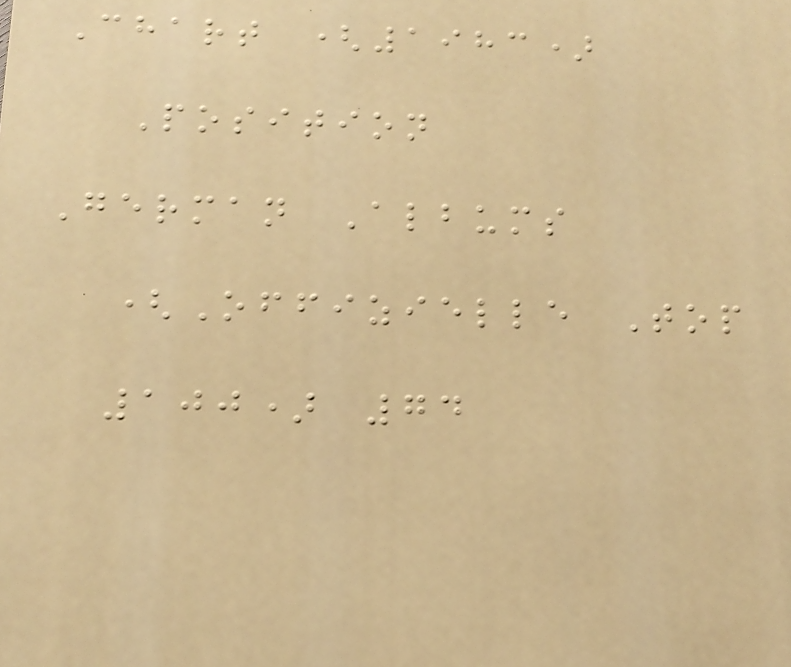Chart (1983)
Position
German Albums
(Offizielle Top
100) 74
